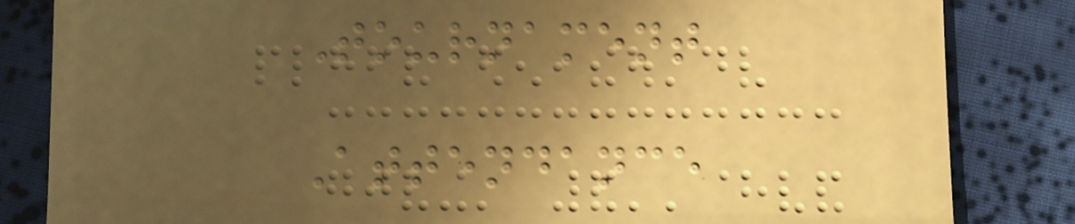Tournament
Attendance
